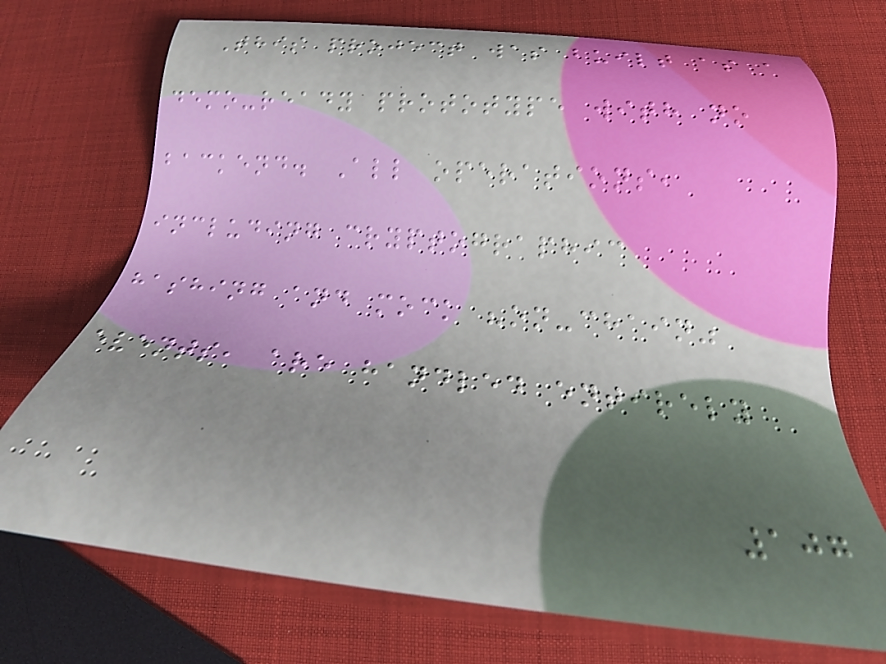This project was built as a
demo-ready prototype with no
backend. All operations,
including cryptographic
hashing and mock "on-chain"
events, are handled entirely
107
